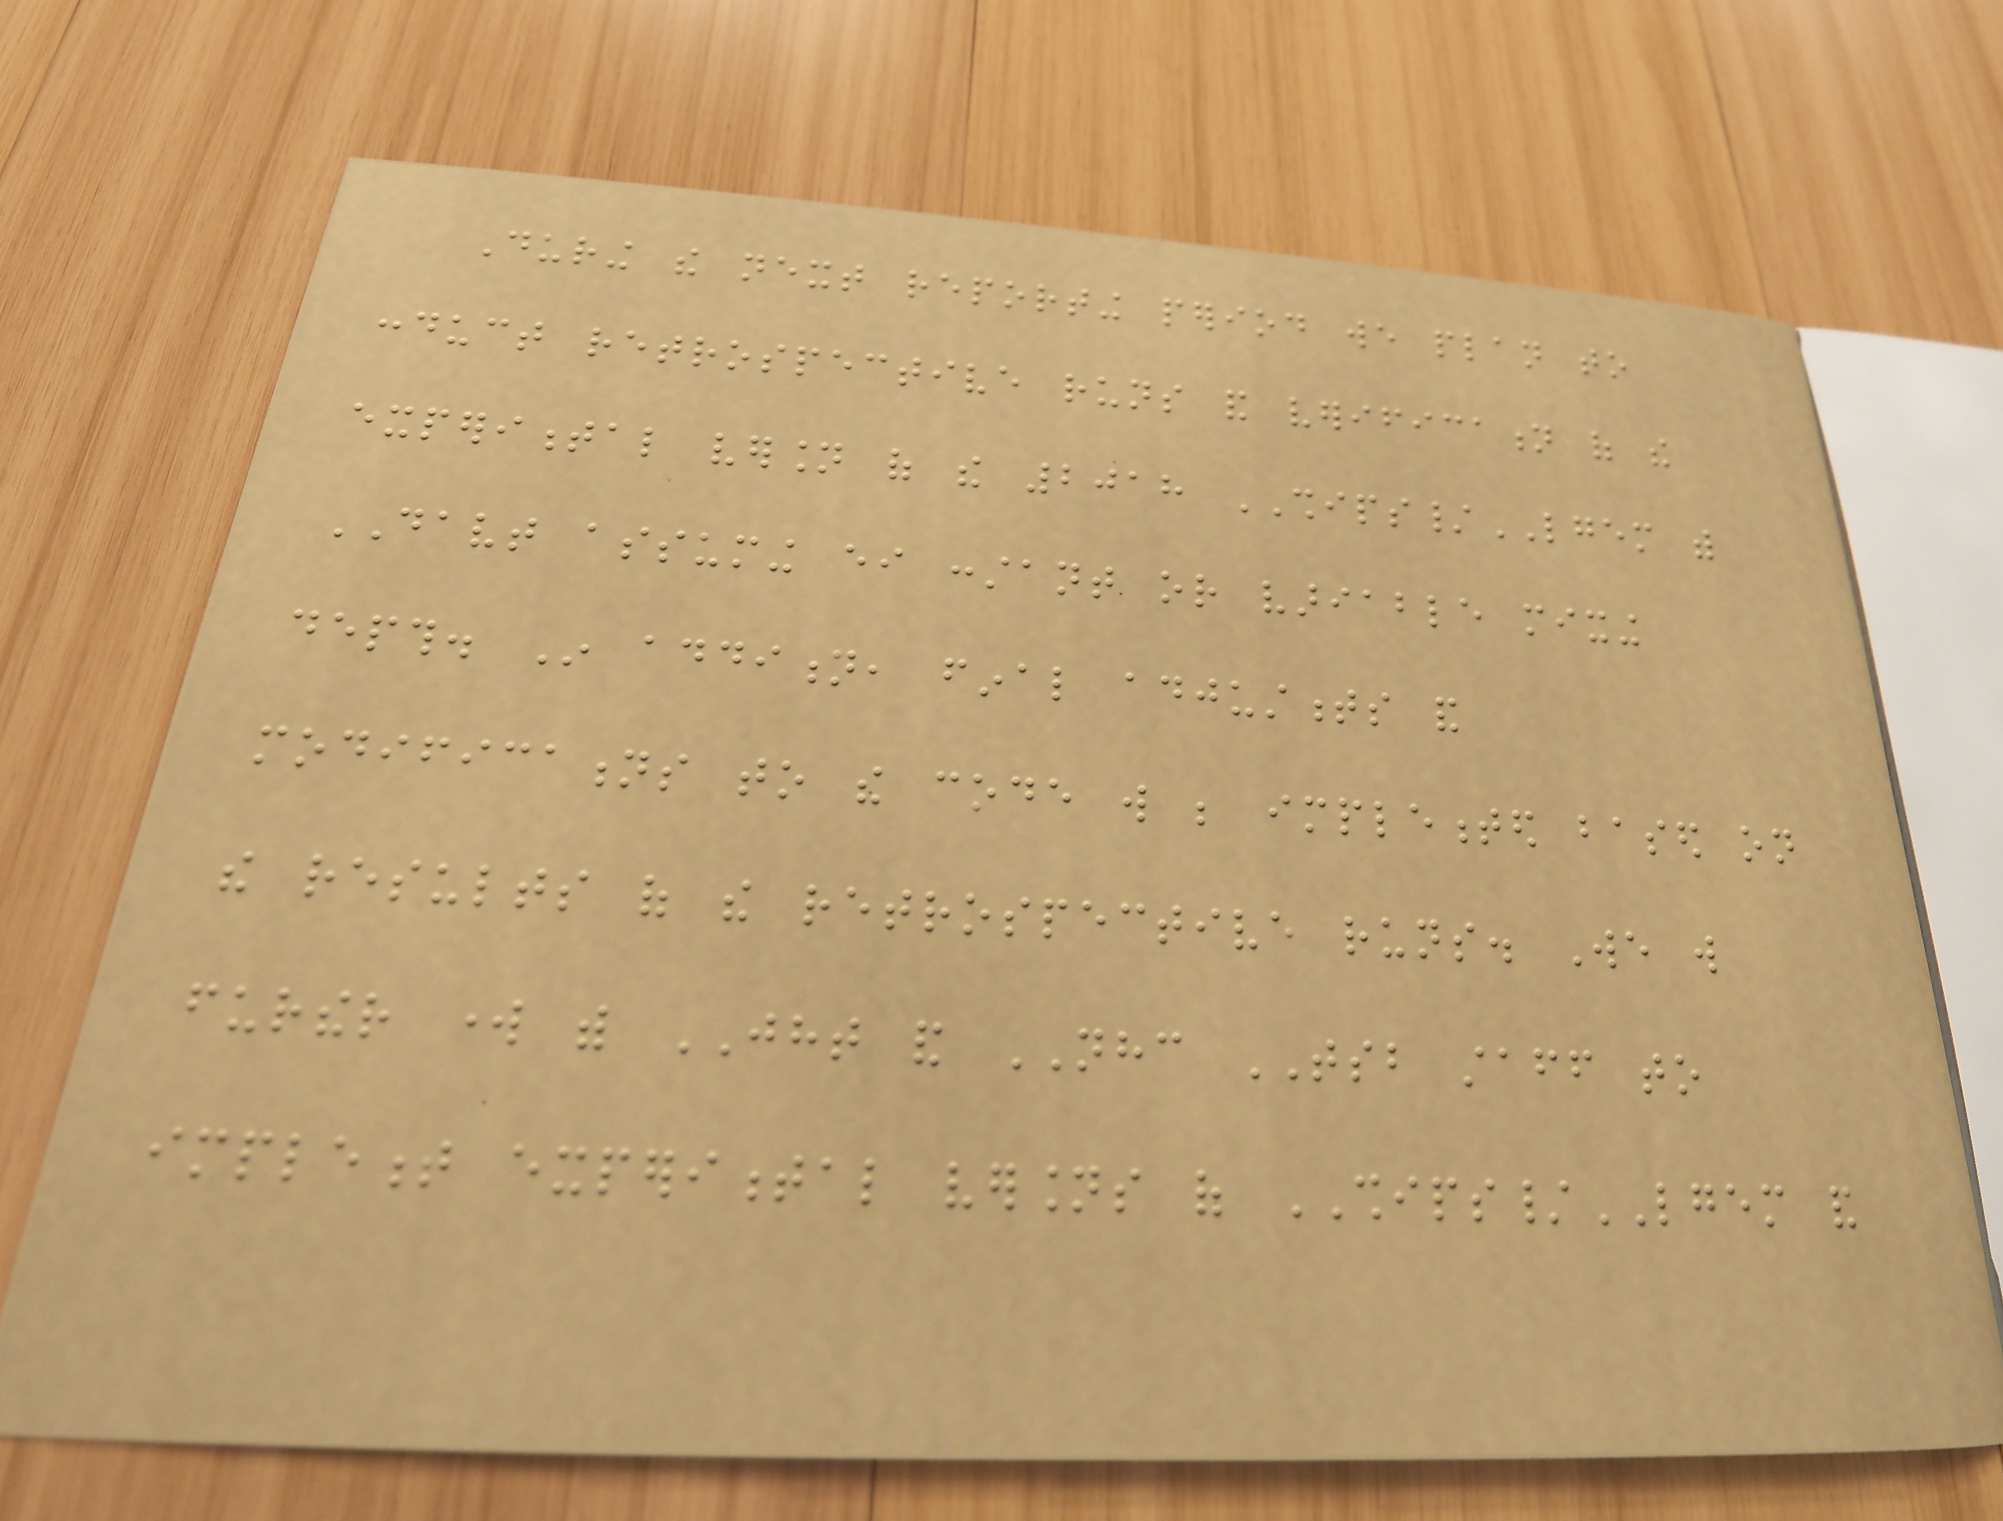During the next reporting period we plan to
conduct retrospective runs and verification of the
experimental version of the 2018 SHIPS/LGEM with
DAVT assuming either constant or variable mixing
depth. In addition, final adjustments and
modifications to the code will be implemented based on
the results of the retrospective runs. We will
further work with JHT and NHC TSB staff to
implement experimental versions of SHIPS/LGEM and
